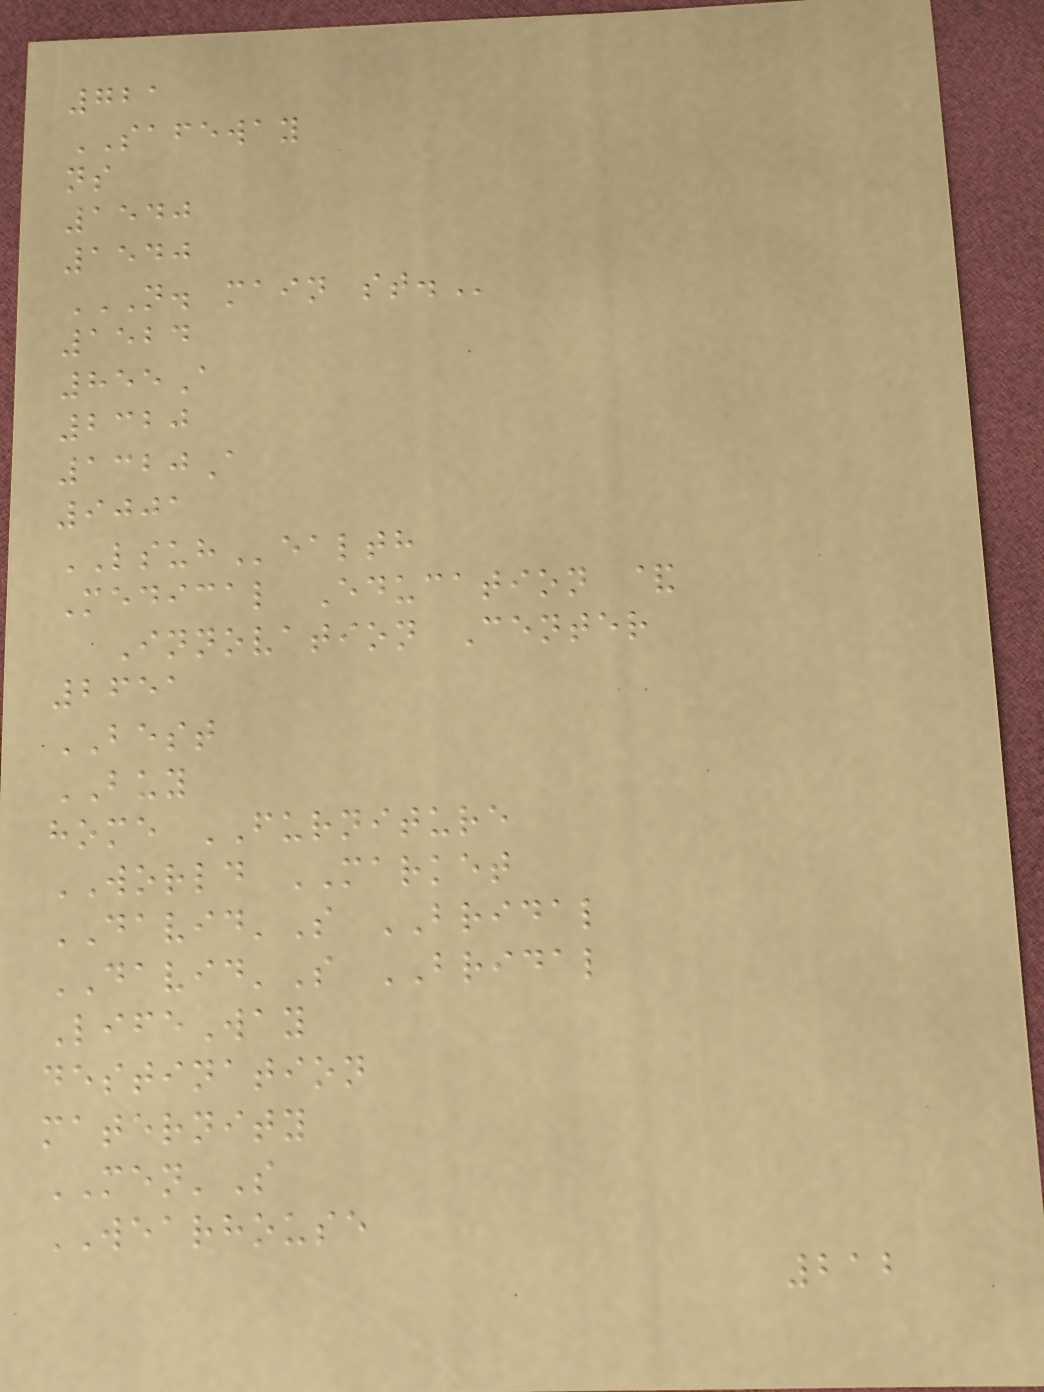721
SAFEWAY
ns
1540
1540
N. MAIN ST.
1524
855A
2320
1320A
9001
LSUHealth
Medical Education &
Innovation Center
2651
BEST
BUY
home FURNITURE
WORLD MARKET
DAVID'S BRIDAL
DAVID'S BRIDAL
LifeWay
destination
maternity
MEN'S
WEARHOUSE
212
